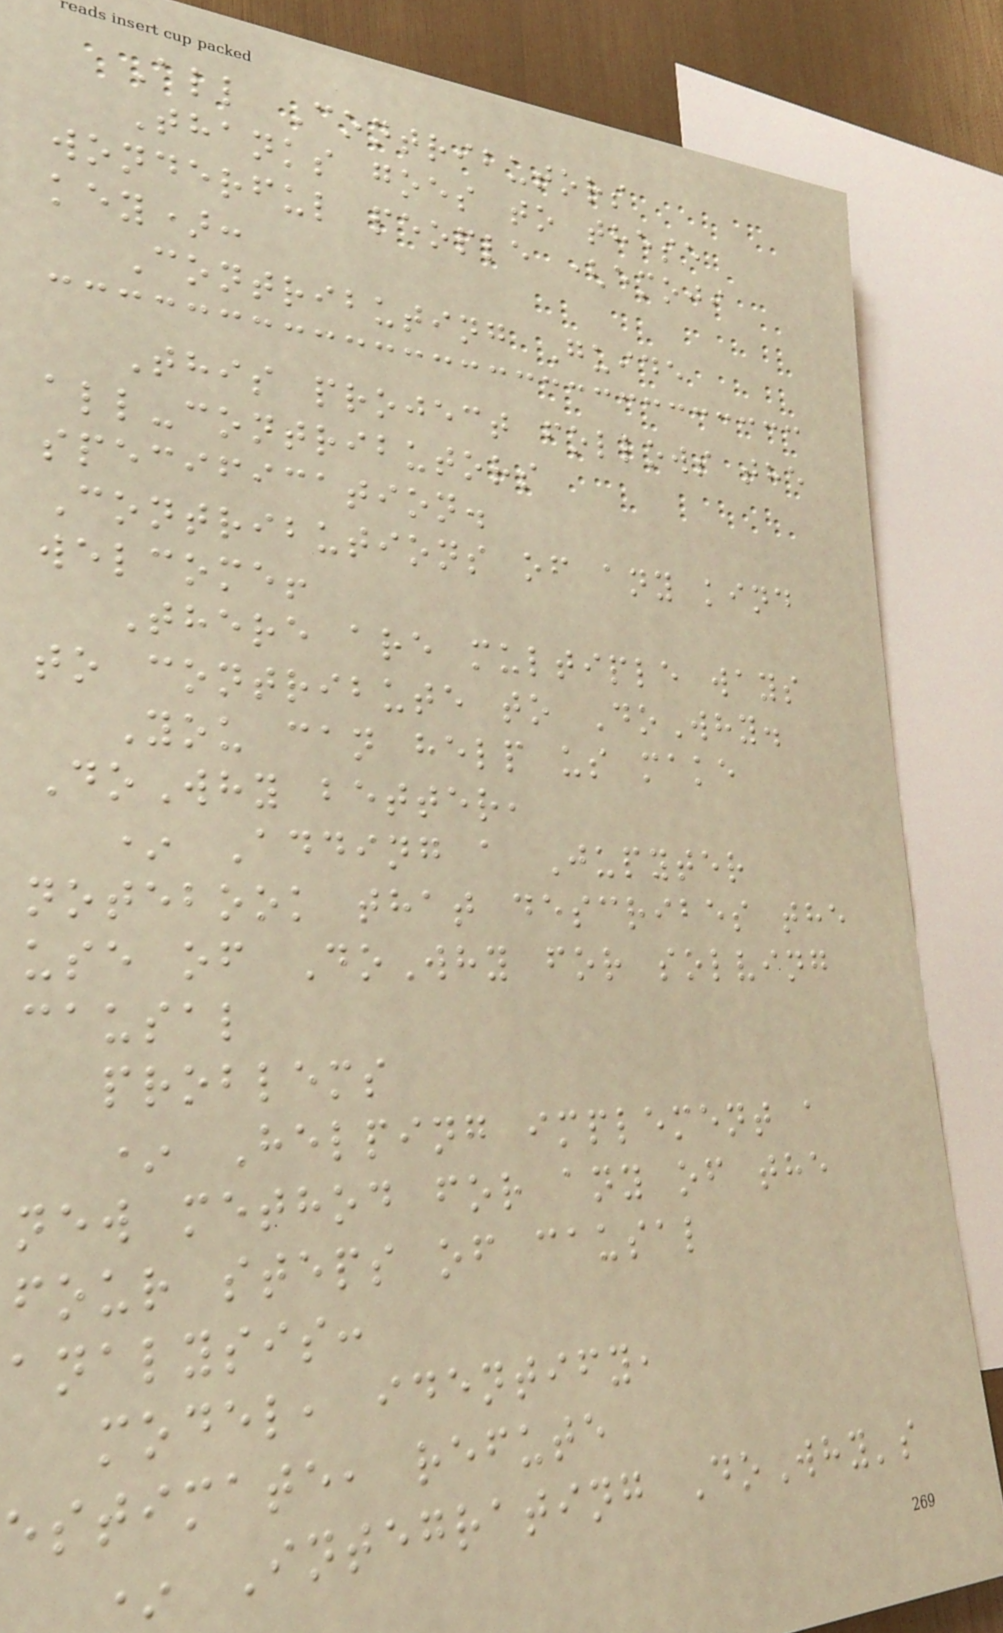All Contributors
Thanks goes to these
wonderful people (emoji
key):
Contributing Guide
This project follows the
all-contributors
specification.
Contributions of any kind
welcome!
There are multiple ways
to contribute to DoWhy.
You can help us make
DoWhy better,
* Adding a Jupyter
notebook that describes the
use of DoWhy for solving
causal
problems
* Helping implement a
new method for any of the
four steps of causal
analysis:
model, identify,
estimate, refute
* Integrating DoWhy's
